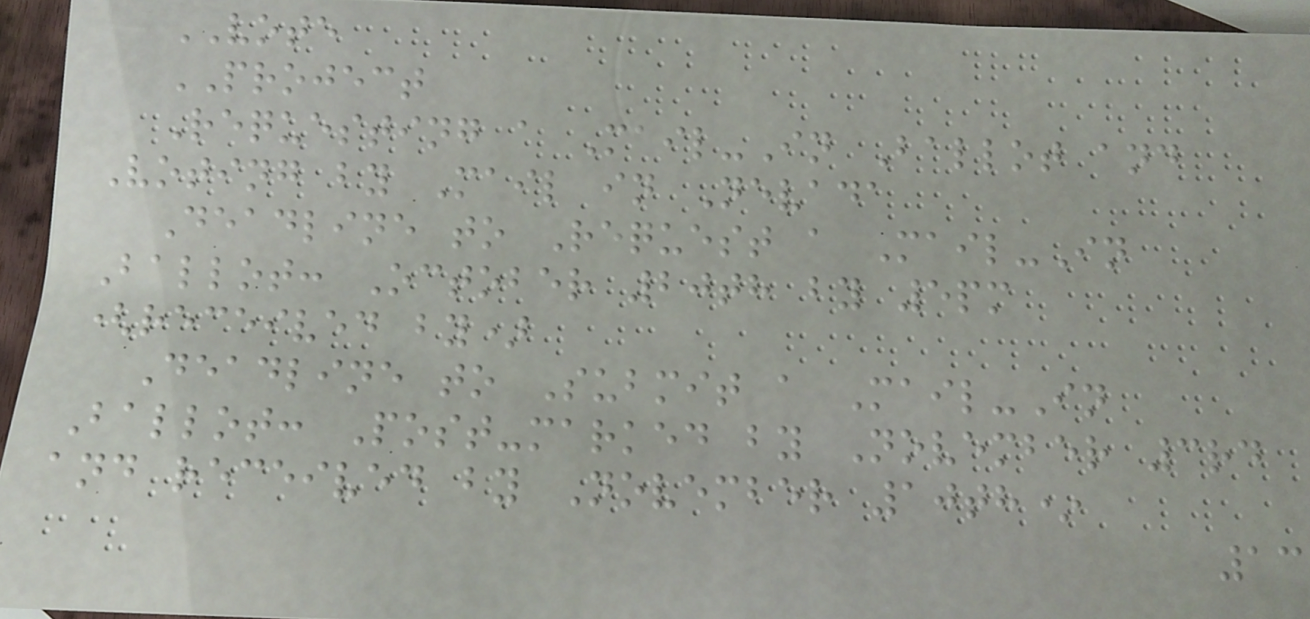VOTE
PROJECT
Requesting a Mail-In Ballot and
Voting by Mail in Nevada
Deadline to Request a Mail-In
Ballot: October 20th by 5pm
(received by)
Deadline to Submit a Mail-In
Ballot: Post-marked by November 3rd
and received by November 10th*
13
